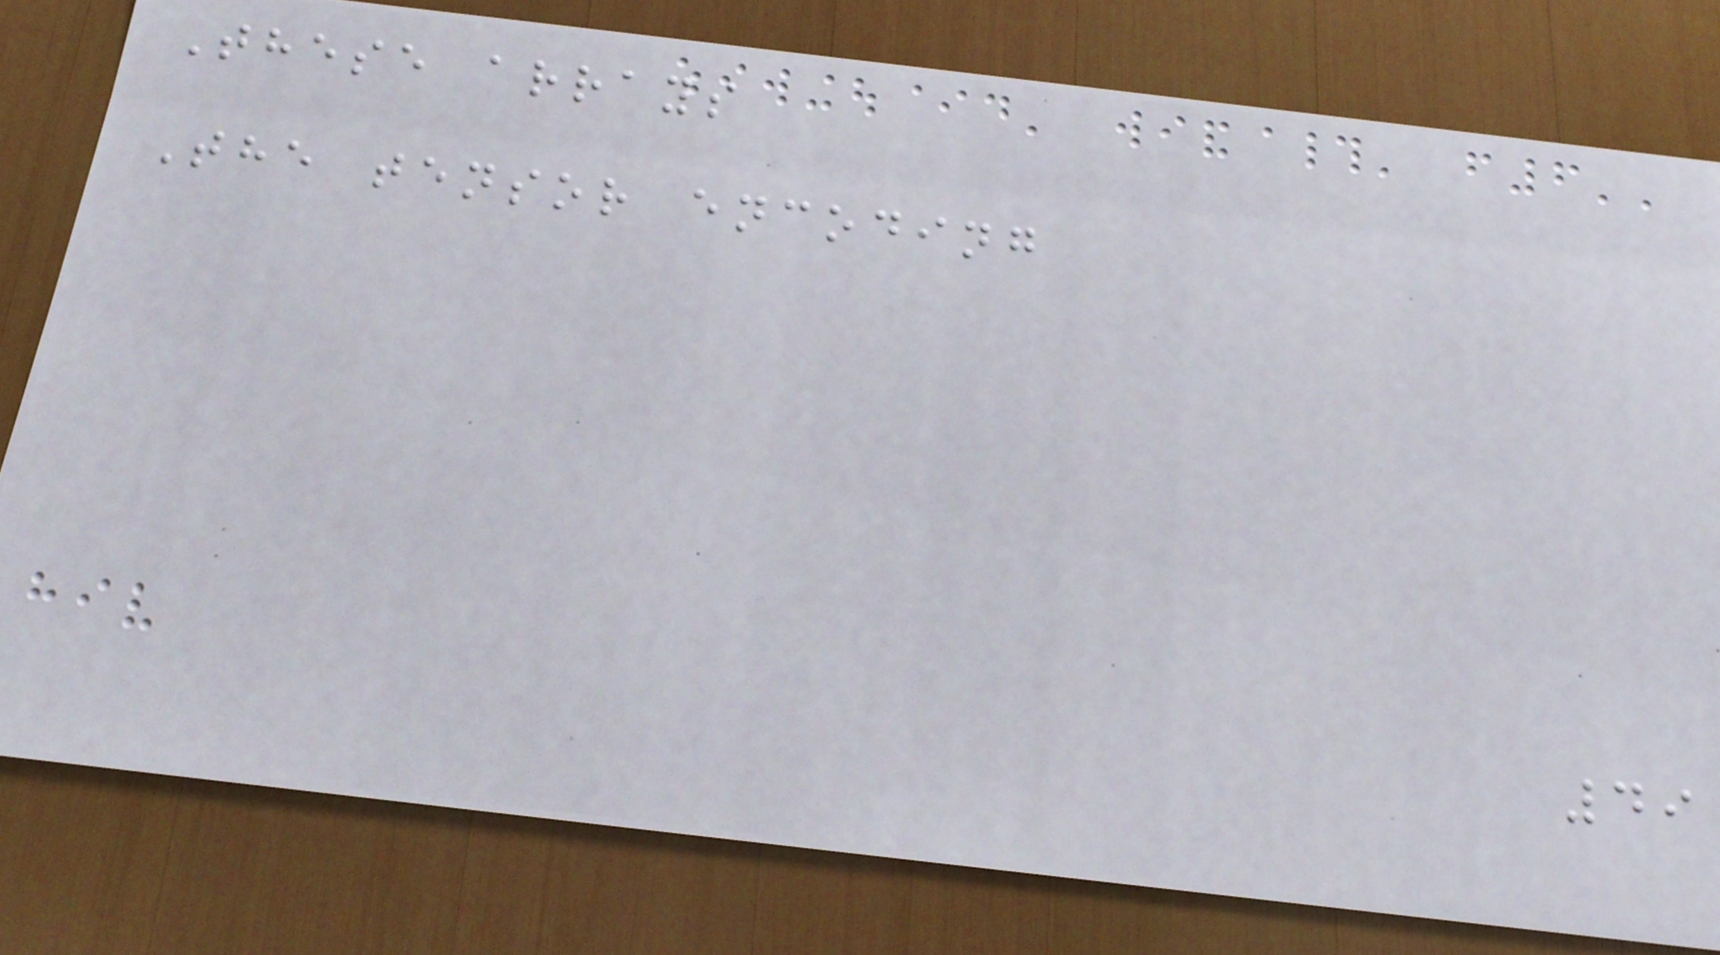These arrays
The tensor encoding
49
